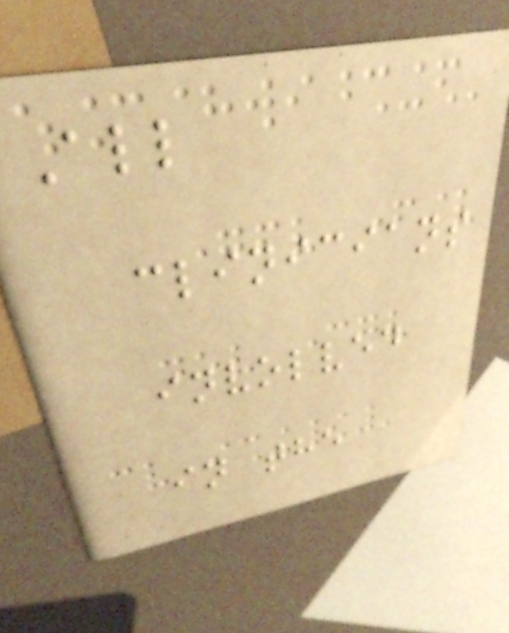All
clinicians
involved
in the
